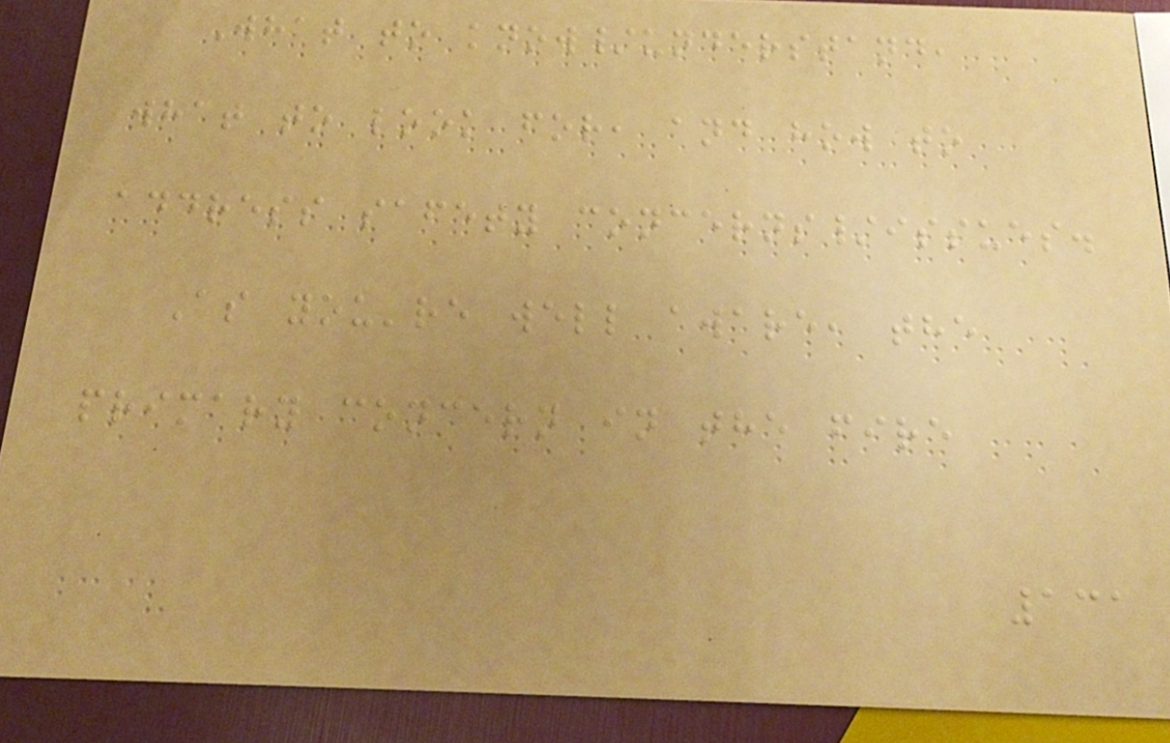What to know/understand,
what to look for, and how to
address safety concerns/issues.
As you're well aware, the
primary concern in the fire
131
